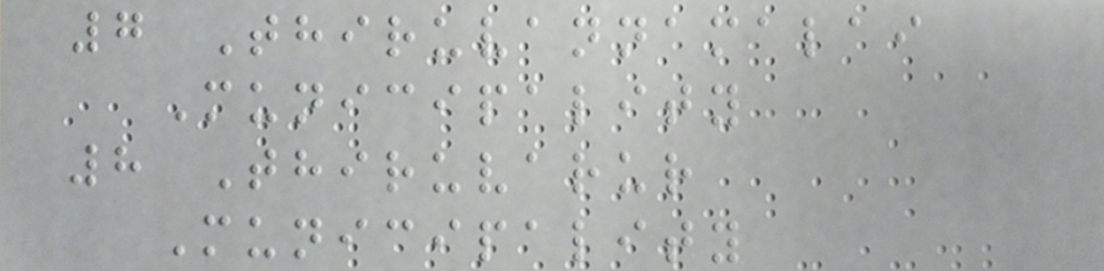7 Thiruvannamalai
Municipality
8 Thiruvarur
Municipality
